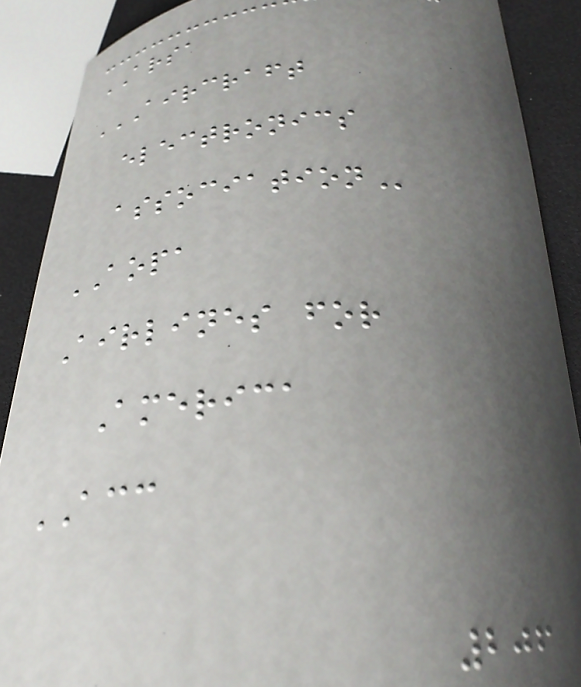ARSA
AIRCRAFT
ELECTRONICS
ASSOCIATION
AOPA
Airlines for
America
ACC
206
